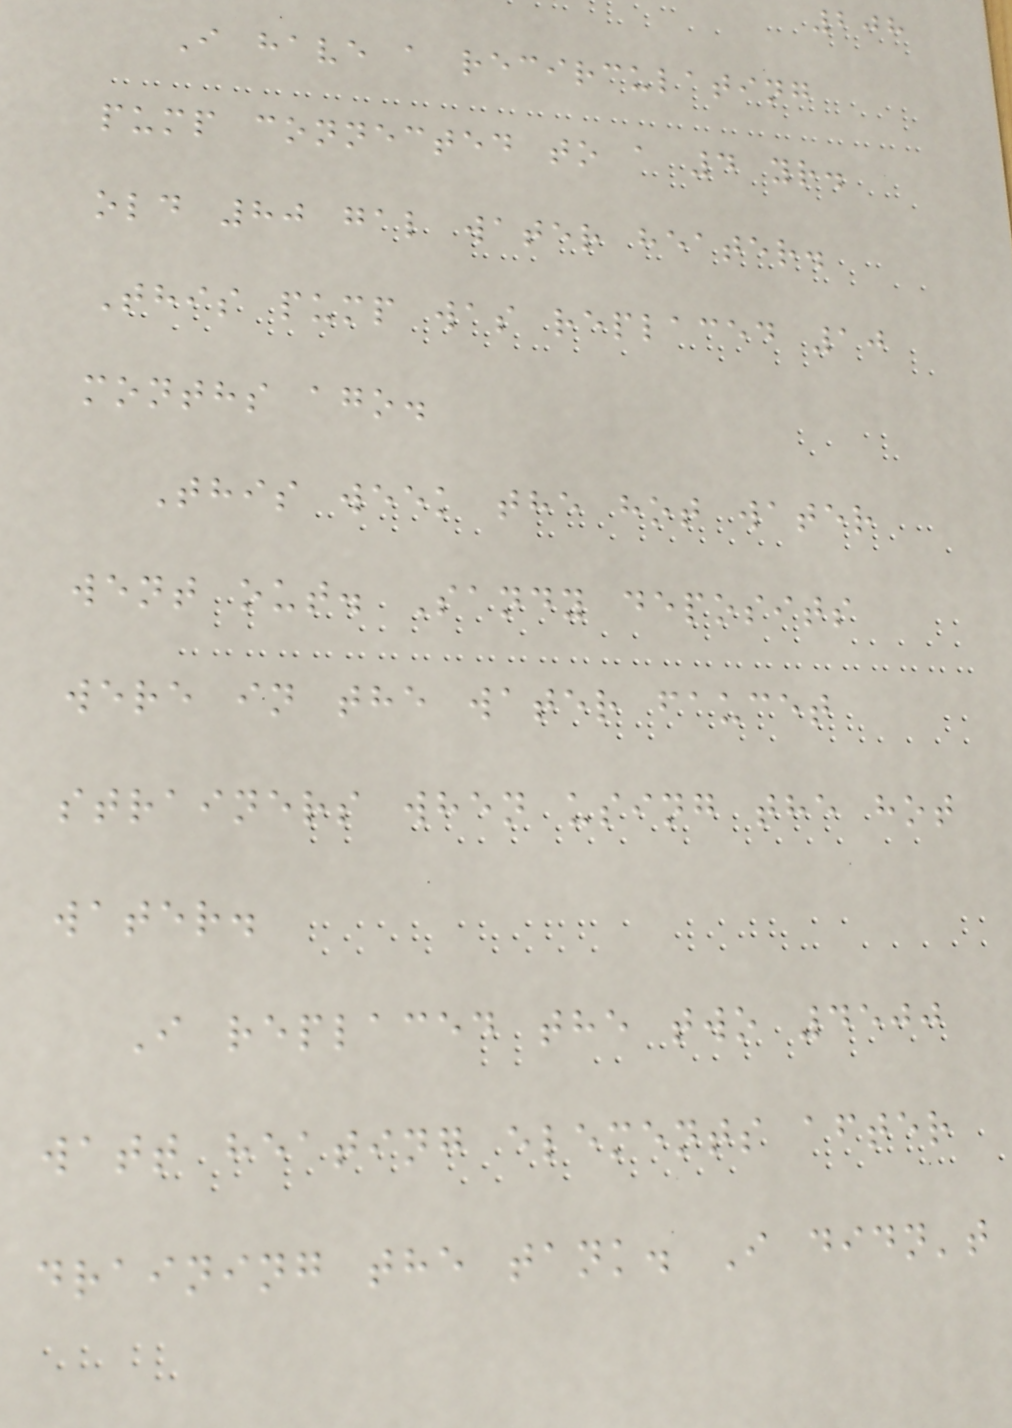208
I have a recirculating
pump connected to a 4 yr.
old 80 gal water heater.
This pump was replaced 10
months ago.
This week the hot water
went out. Sandy deposits
were in the water faucet
strainers when using the hot
water.
I replaced the two 4500
watt heating elements after
draining the tank. I didn't
